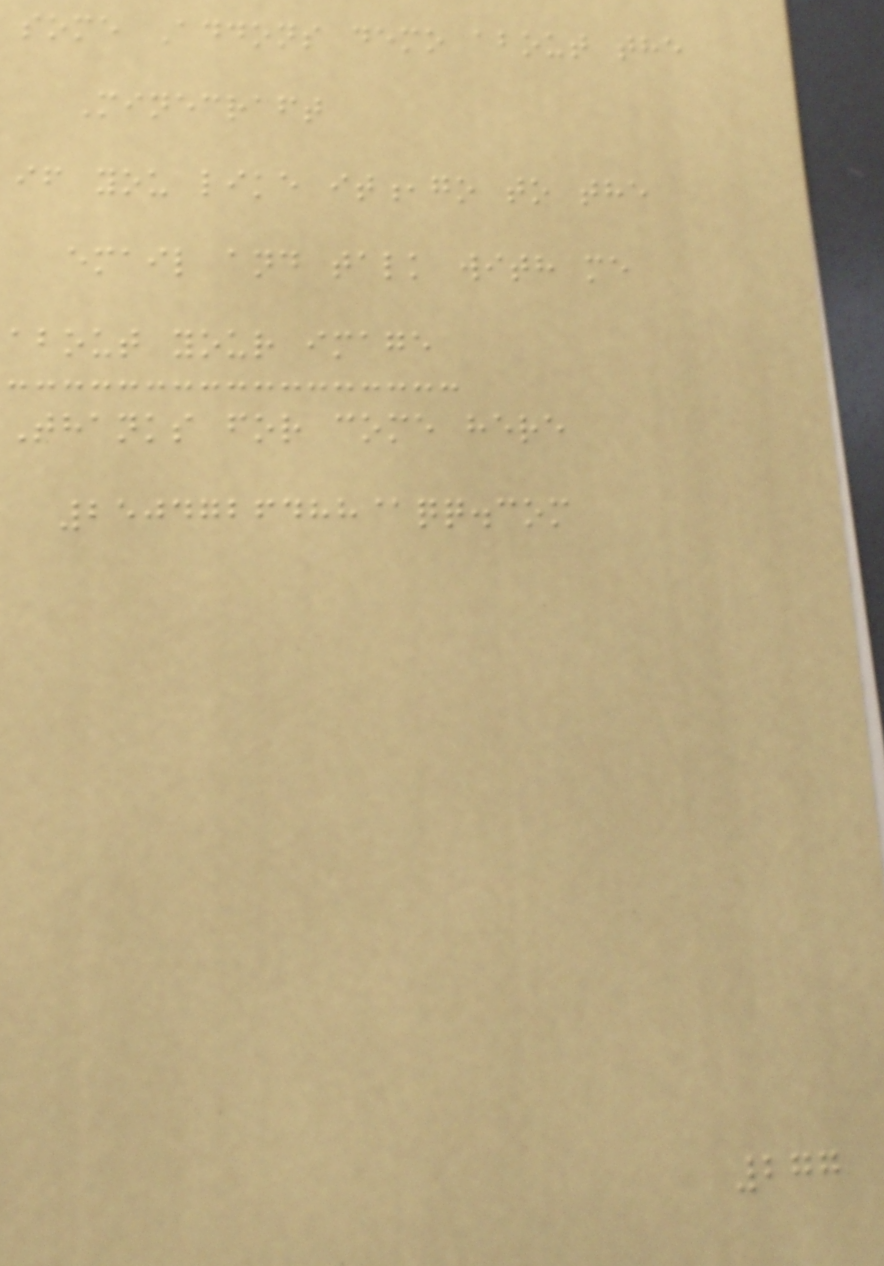some Addons demo about the
Minecraft
if you like it,go to the
email and talk with me
about your image
Thanks for come here
2504726488@qq.com
277
